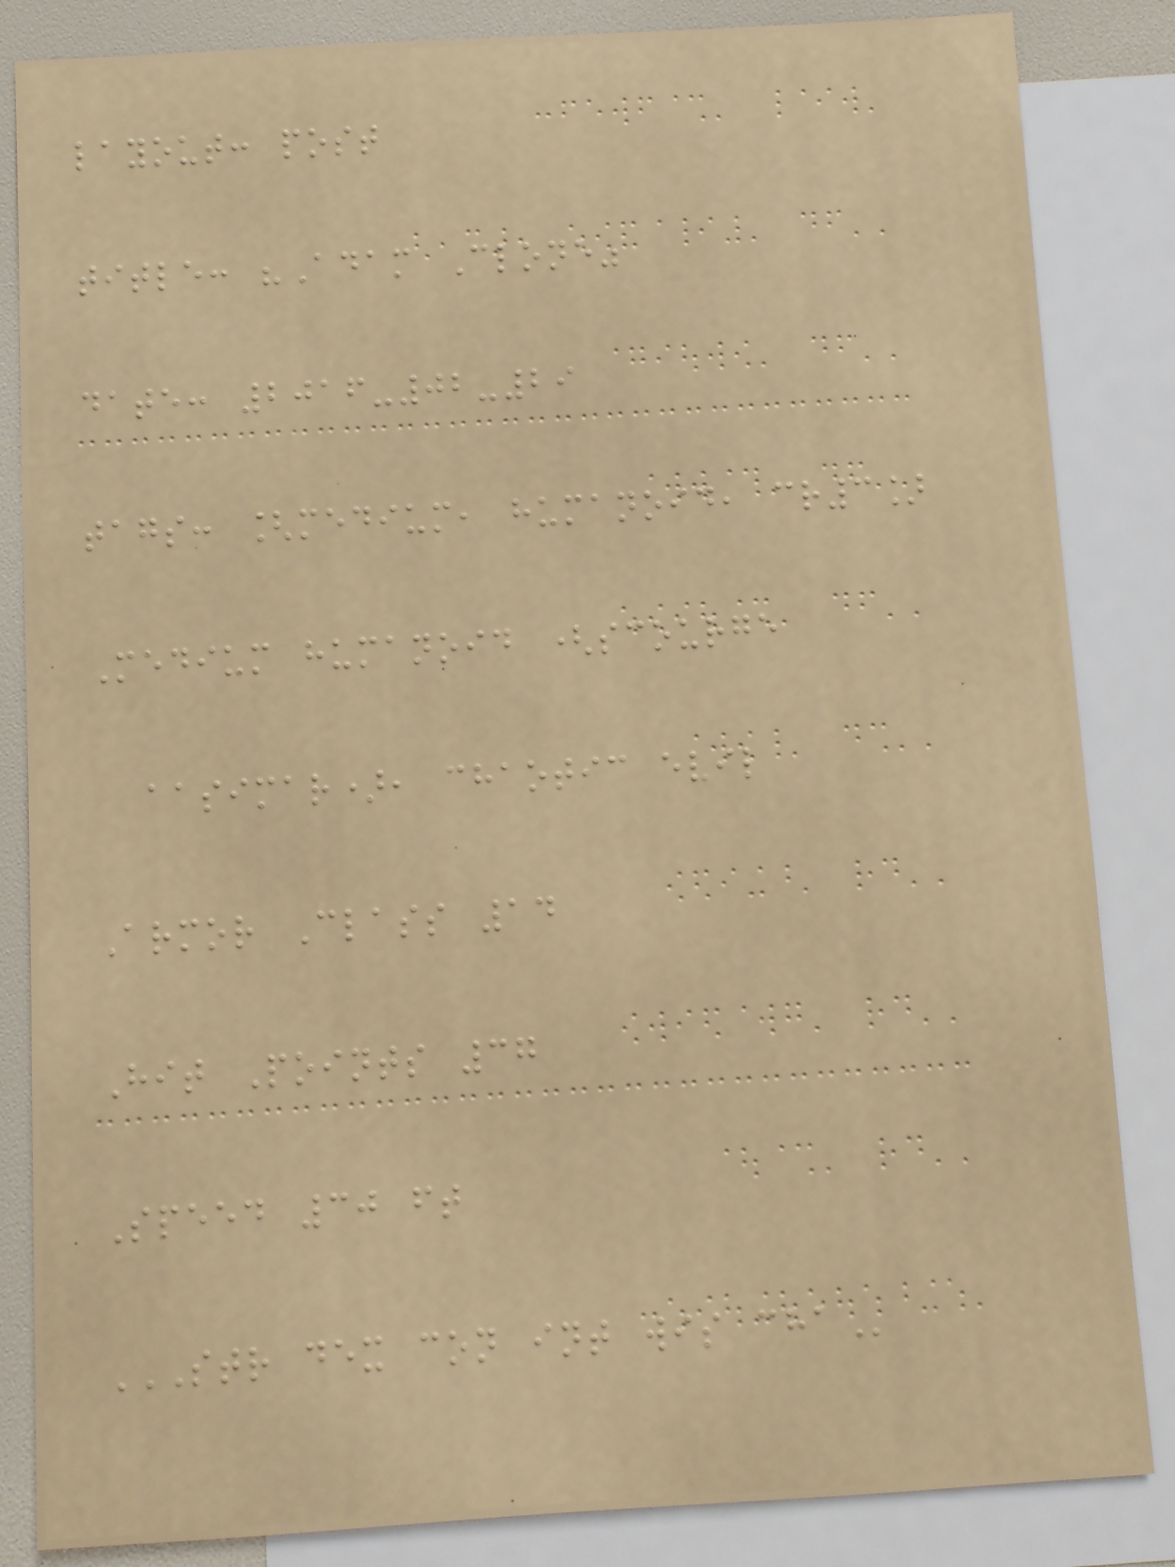layout: post
title: "Adam Clone"
date: 2016-02-29
tags: [medium, humanoid, cr3]
Medium humanoid (scourge
aasimar), chaotic evil
Armor Class 14
Hit Points 37
Speed 30 ft
STR DEX CON INT WIS CHA
